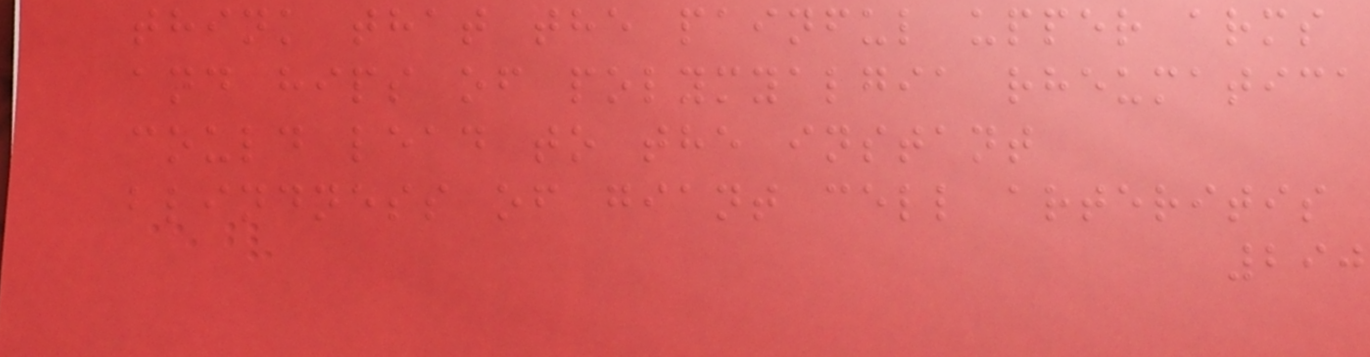think that the painful upper arms
and hips of polymyalgia rheumatica
could lead to the instant
blindness of giant cell arteritis
290
